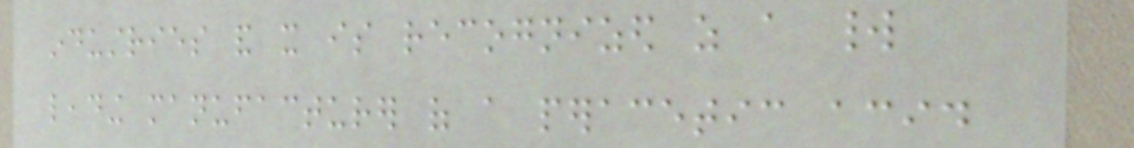industries and it is recognized as a world
leading manufacturer of a peracetic acid
